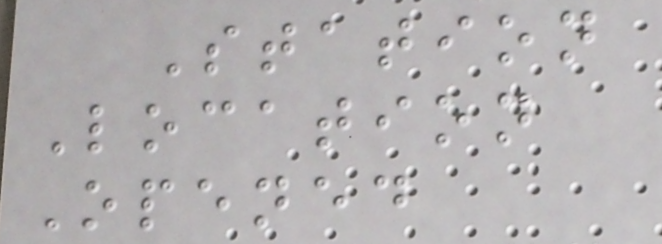Station
Location
Opened
